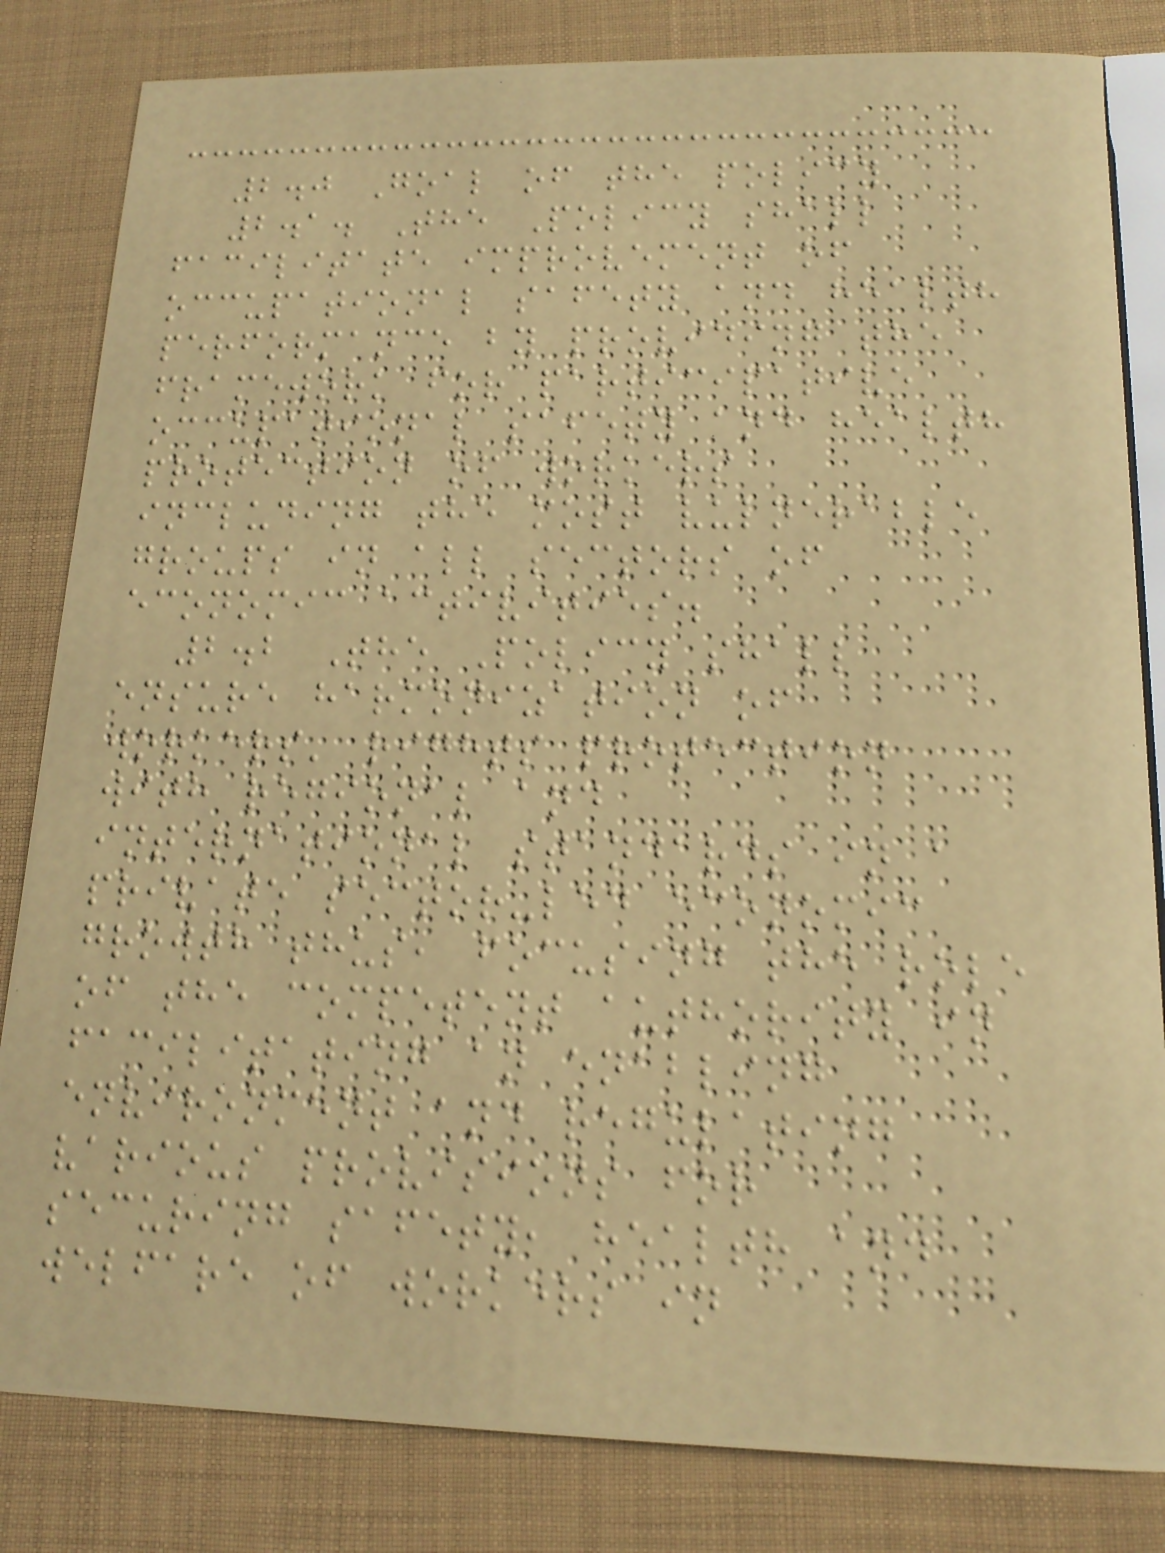2.0 Goal of the policy
2.1. The Policy shall
facilitate improvement of
occupational safety and health
performance by providing the
framework for participative
occupational safety and health
protection of workers
including the most vulnerable
groups in all sectors of
economic activities.
2.2 The Policy shall
ensure harmonization of
workers' rights protection
with regional and
international standards in a
private sector-led economic
growth thus, focusing the role
of the competent authority in
facilitating an enabling
environment and regulating
various provisions for
securing safety, health and
welfare of workers in
